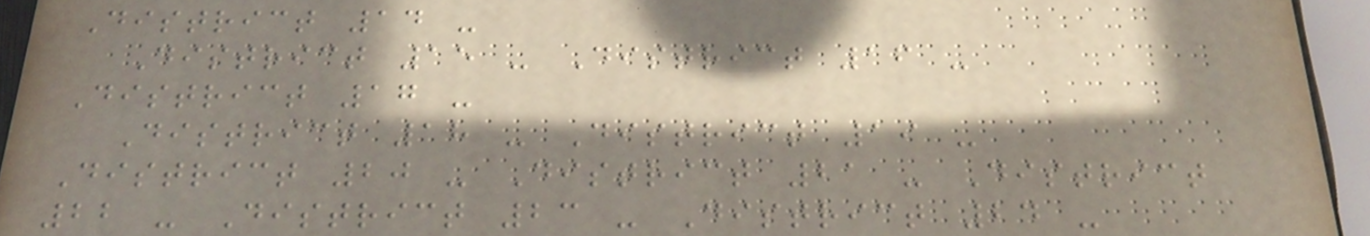District 14 -
District 15 - District 16 -
District 17 -
District 18 - District 19 -
District 20 - District 21 - District
22 - District 23 - District 24 -
